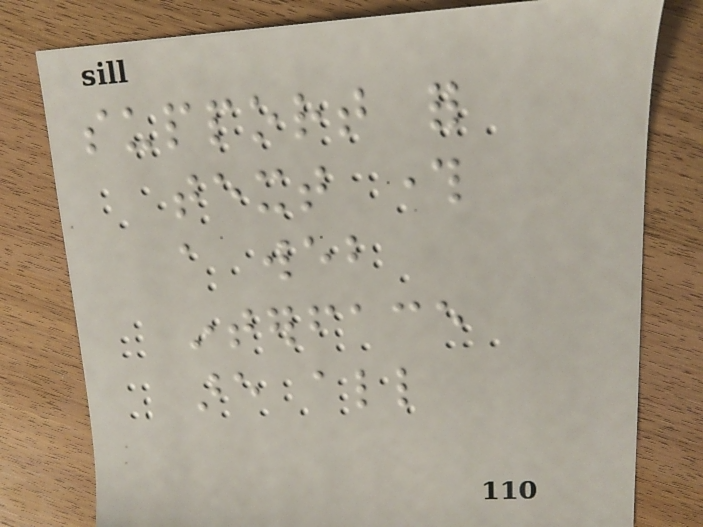support for
text through
a web
interface
are all
